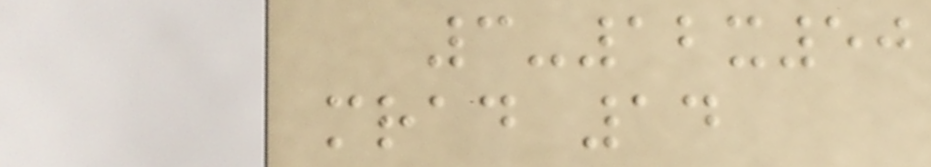3-12x50
mrad 14
